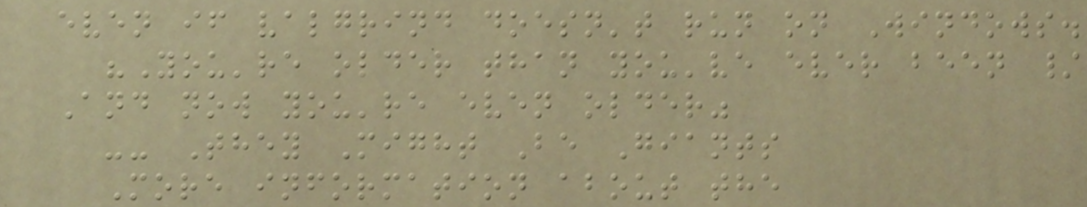even if valgrind doesn't run on Windows.
"You're older than you've ever been /
And now you're even older"
-- They Might Be Giants
More information about the
